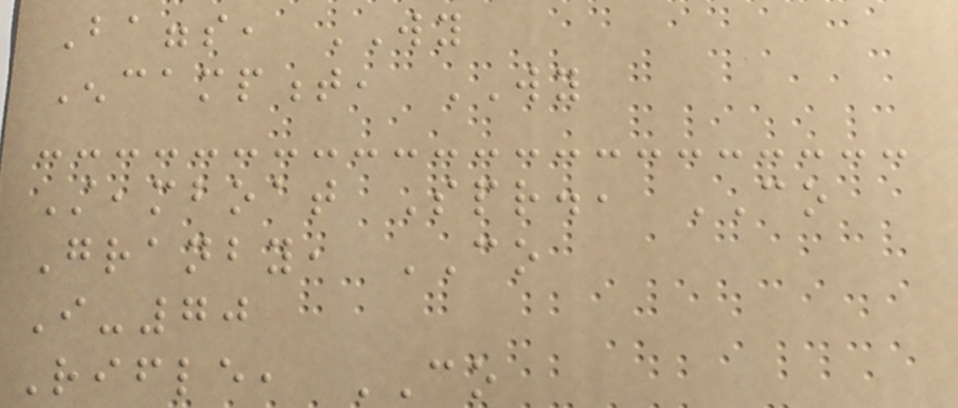Baggs, WY
Encampment, WY
Steamboat Spr., CO
Granby, CO
I-70
Rifle, CO
